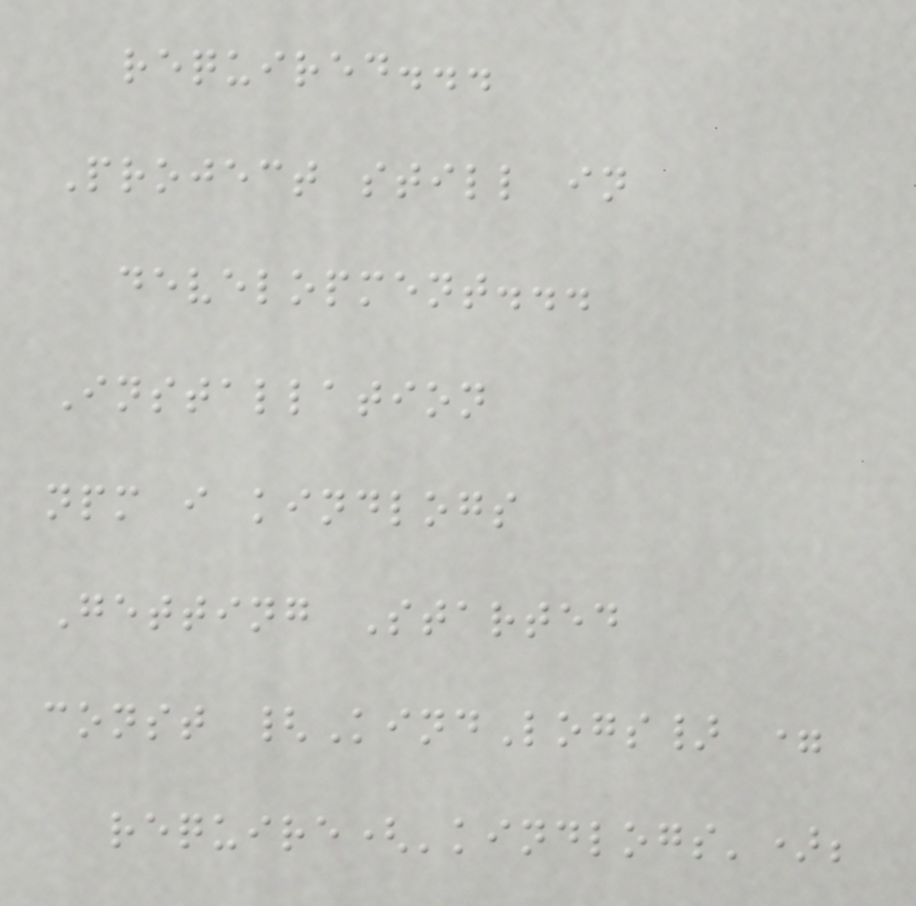required...
Project still in
development...
Installation
npm i kindlogs
Getting Started
const {KindLogs} =
require('kindlogs');
